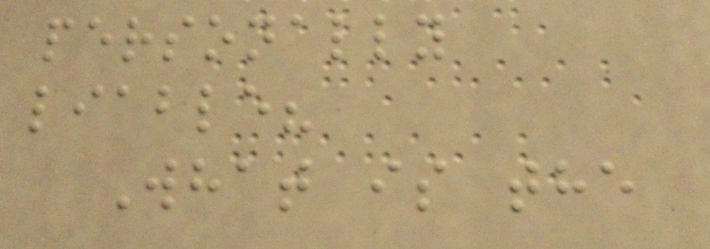personally
liable?
What is the
